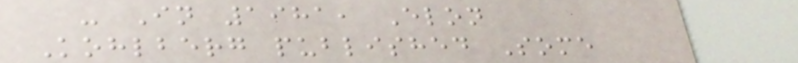- In 1981, Elon
Kohlberg published Some
